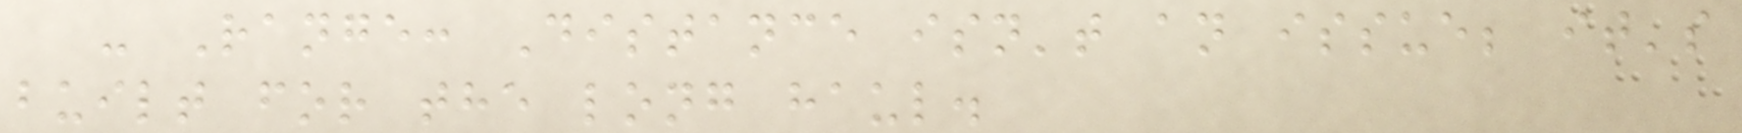- Range: Distance isn't an issue; it's
built for the long haul.
